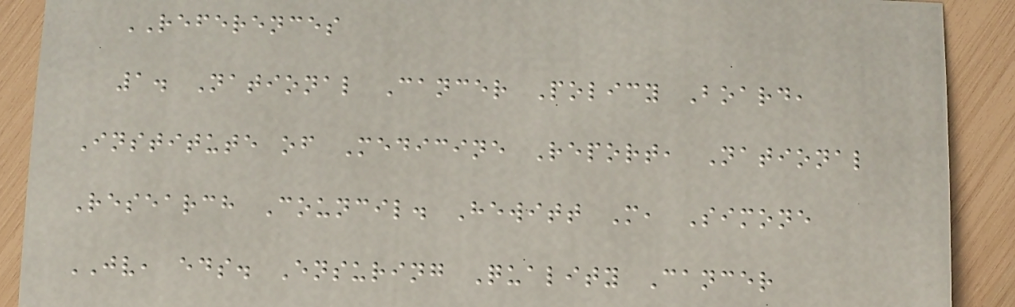REFERENCES
1. National Cancer Policy Board,
Institute of Medicine Report, National
Research Council. Hewitt M, Simone
JV, eds. Ensuring Quality Cancer
